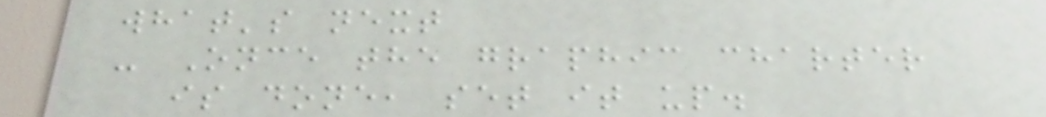what's next
- Once the graphic charter
is done, set it up.
